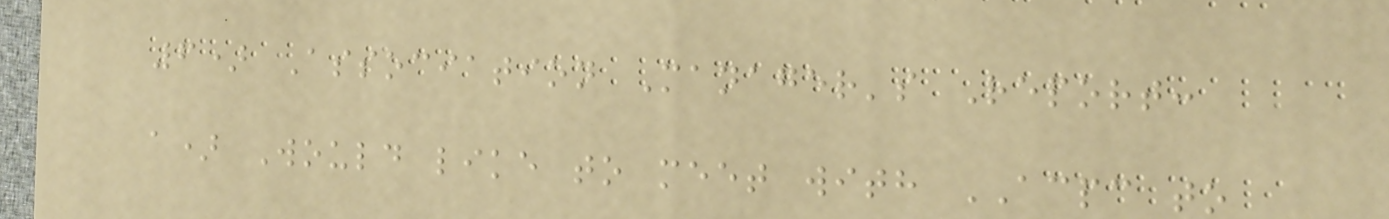6) Association Manager's Report:
a) Would like to meet with ACPC to
